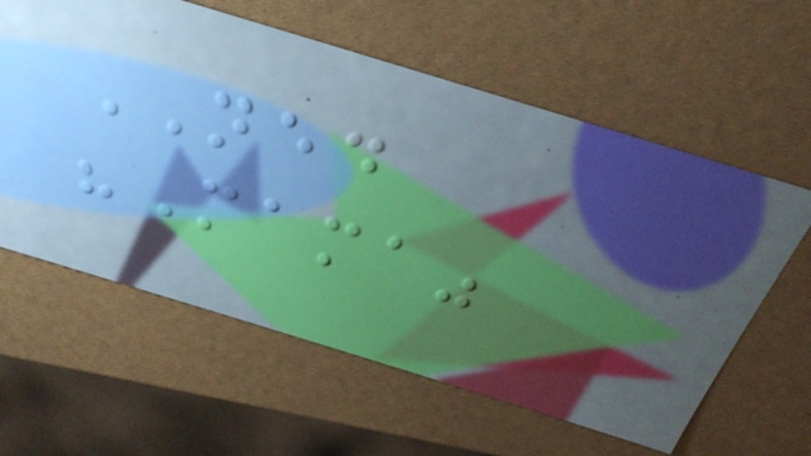NED
"Mama"
